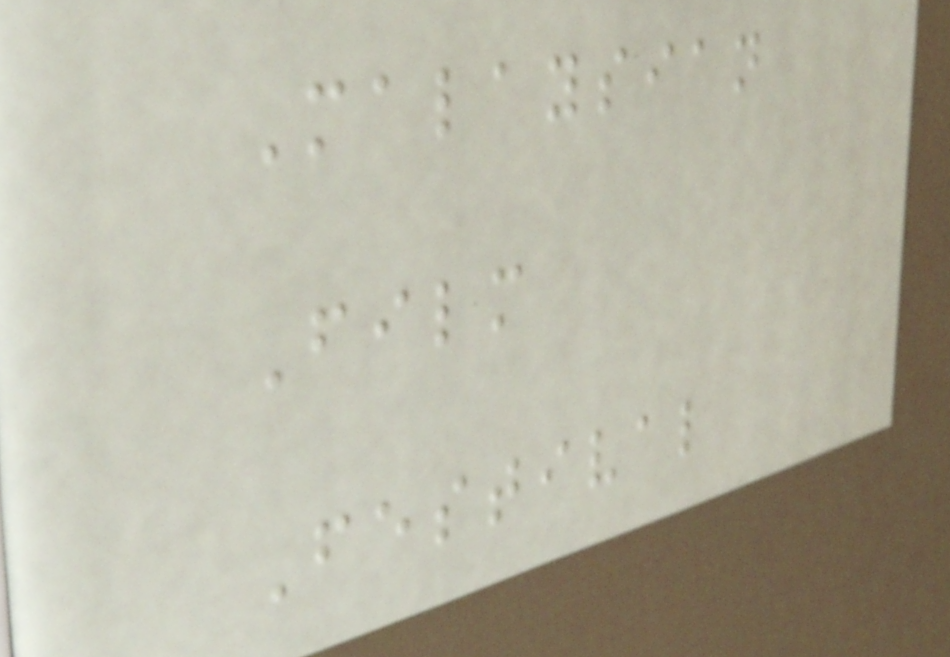Malaysian
Film
Festival
